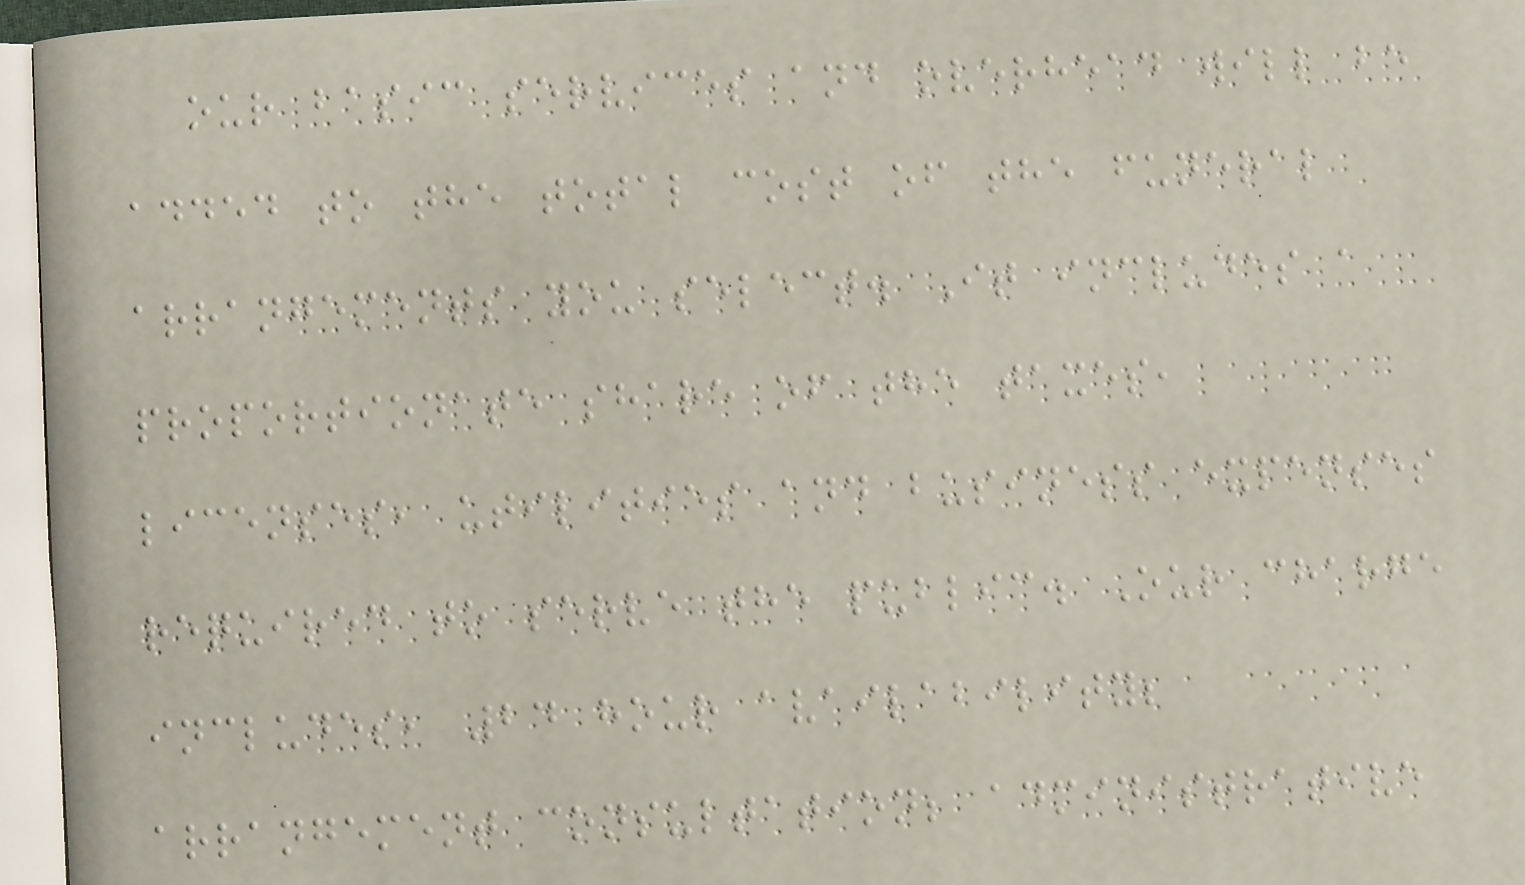our basic services and overhead will be
added to the total cost of the funeral
arrangements you select. It includes a
proportionate share of the taxes,
licenses, utilities and business expenses
required to serve the public. Our charge
includes, 24 hour availability;
arrangement consultation; administrative
